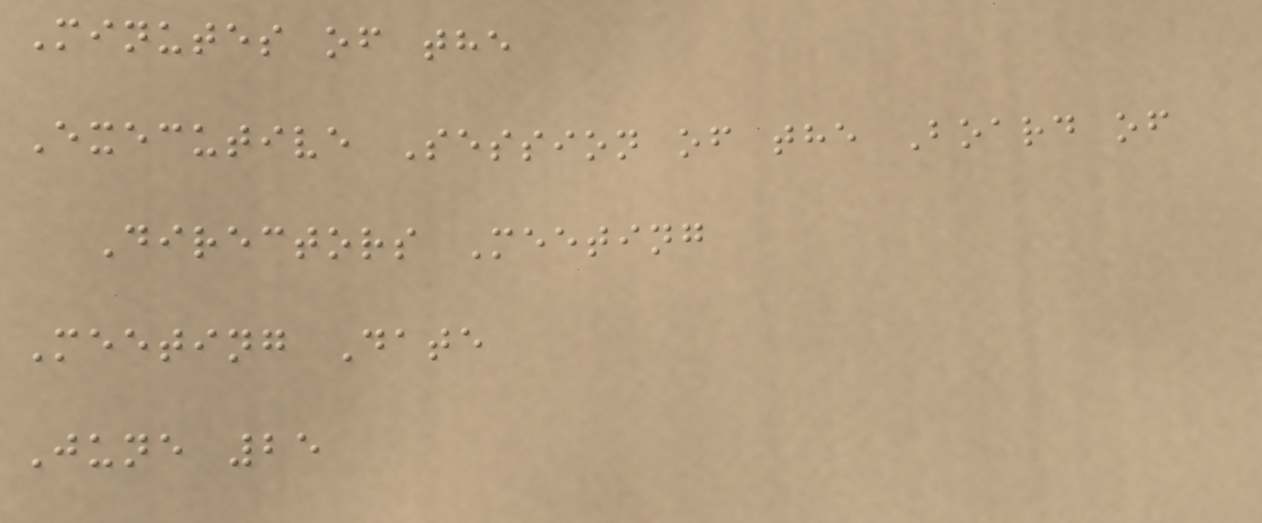Minutes of the
Executive Session of the Board of
Directors Meeting
Meeting Date
June 25
